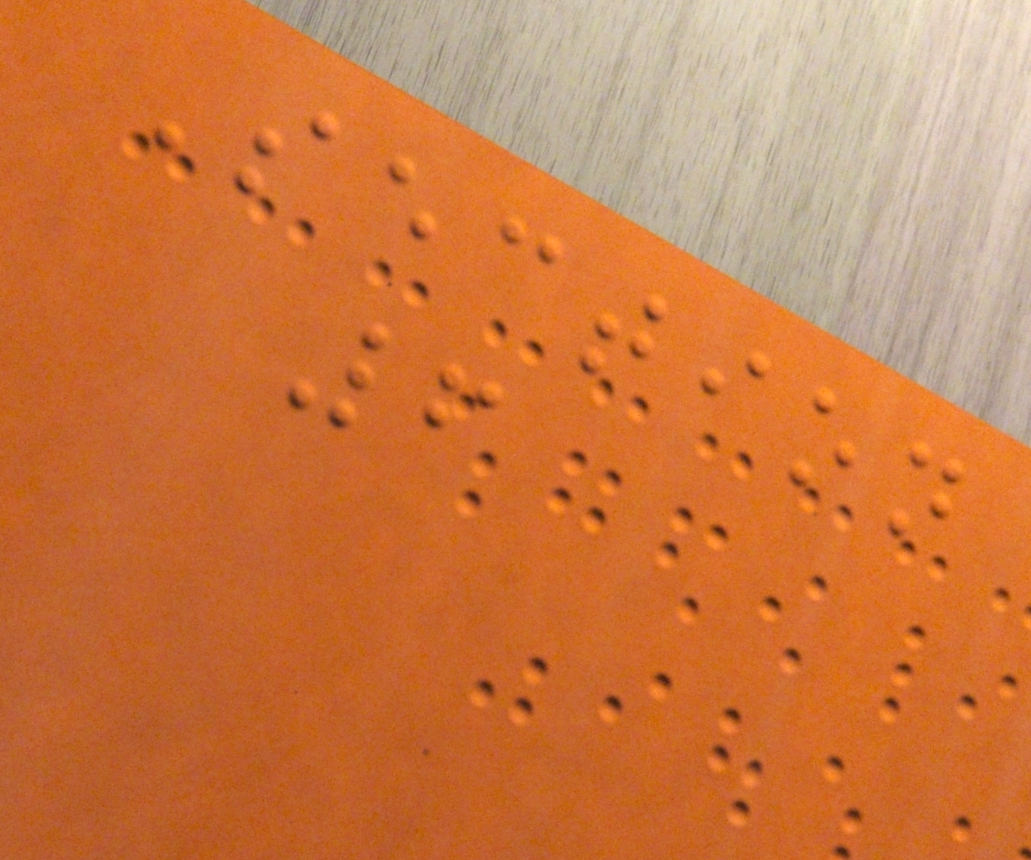Section
6
